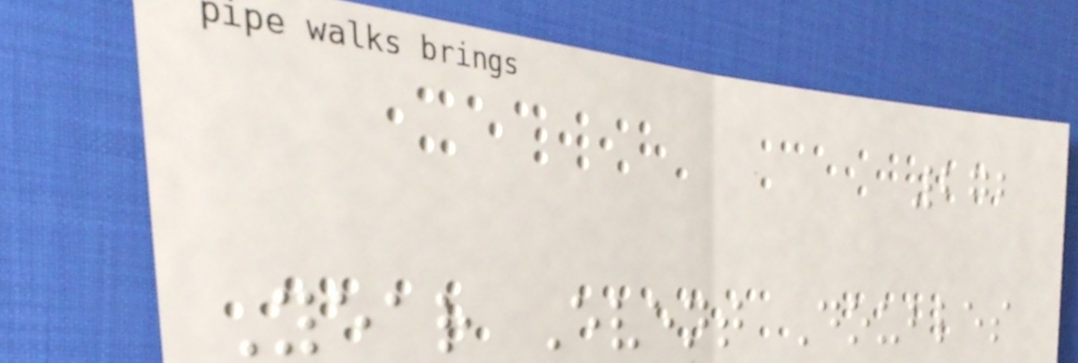272
Year Event Doubles
